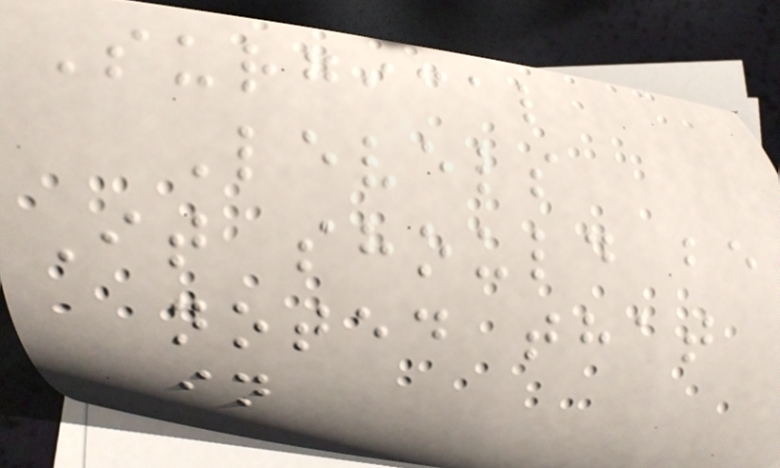Surgical
Levels
It should be
noted that
in
